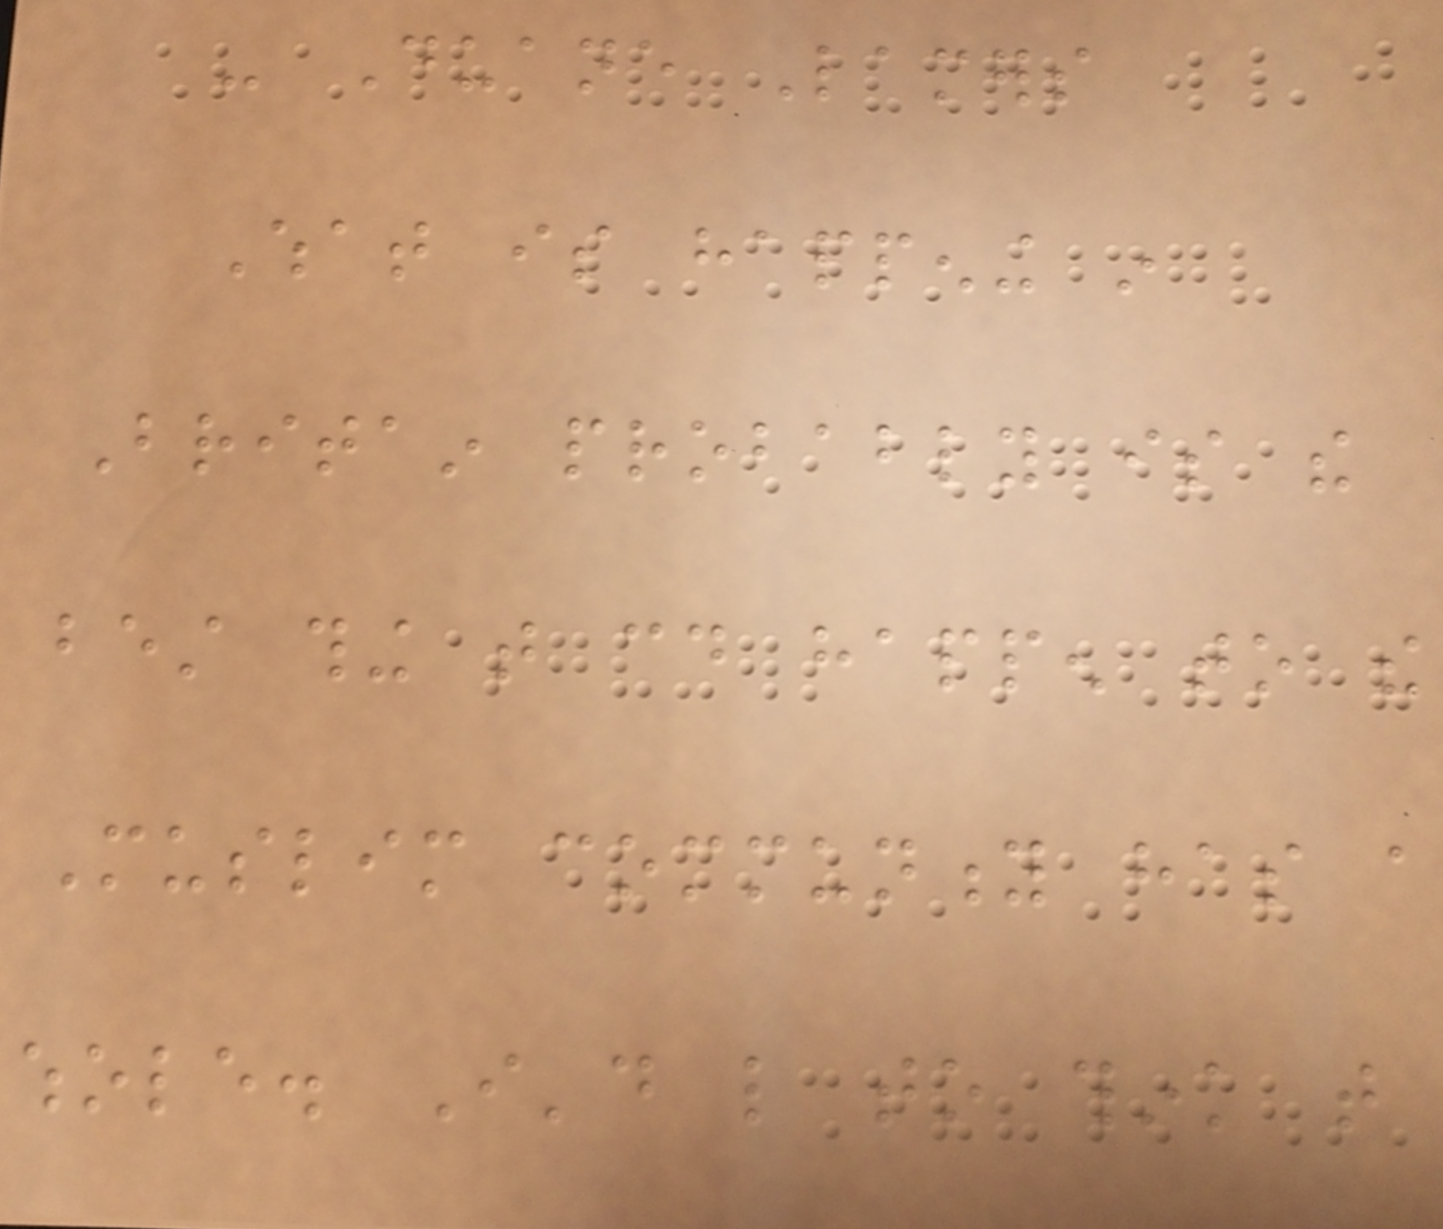- Duane Lamers
What is happening in
Britain probably is the
best thing that could happen to the
Muslim community has a
whole. I'd like to think that
